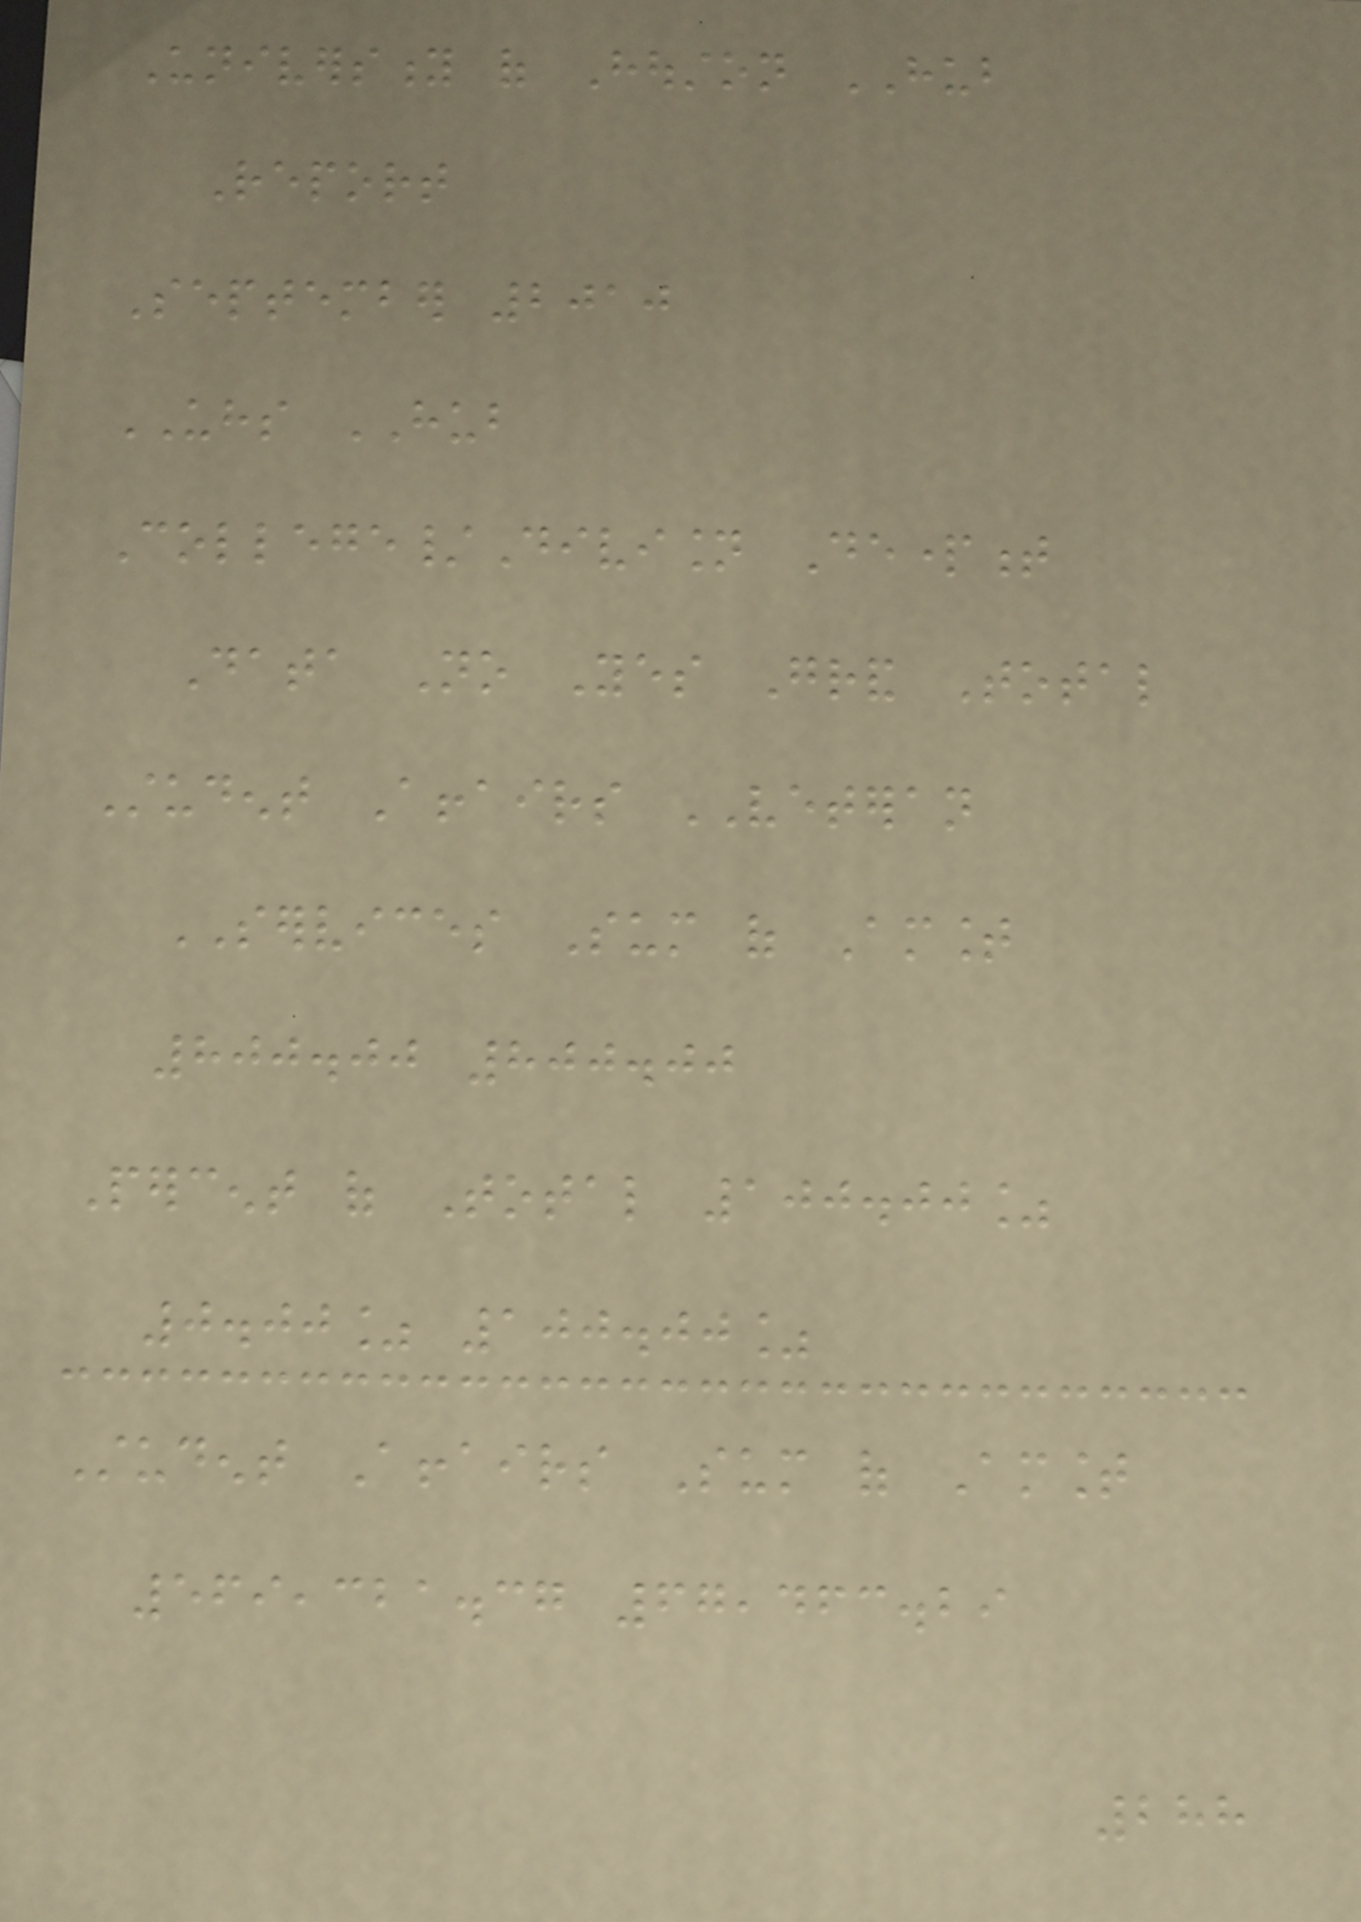University of Houston HUB
Report
September 2010
UHS HUB
College/Division Department
Data No Yes Grand Total
Student Affairs VETERAN
SERVICES Sum of Amount
800.00 800.00
Percent of Total 100.00%
0.00% 100.00%
Student Affairs Sum of Amount
569,321.37 67,463.29
288
